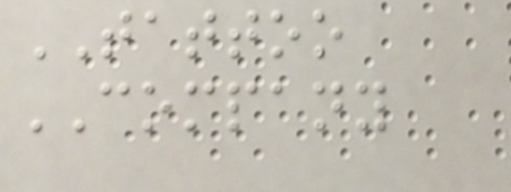TATTOO
COMPANY
